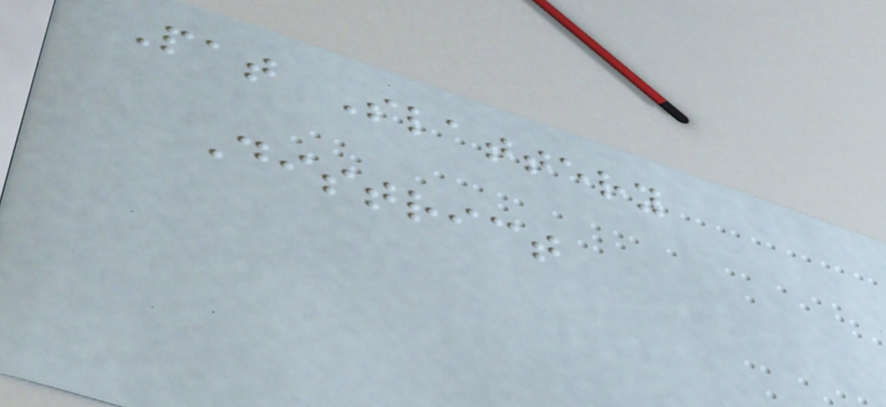Pat Slattery
District
